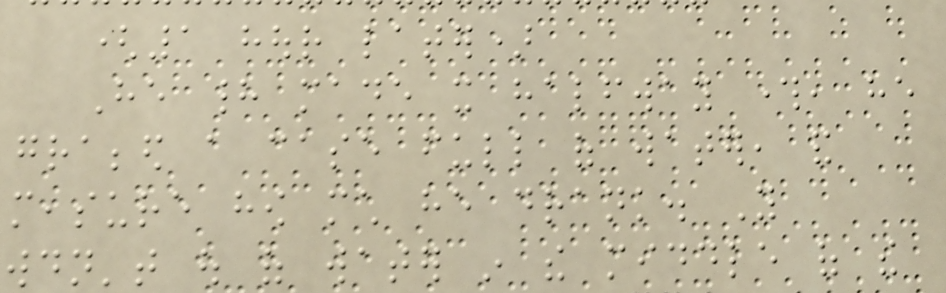(1 hour later)
He had made it halfway through, he
grabbed a case full of water, and
measure how much he drank. You
wouldn't out of water in the middle of the
